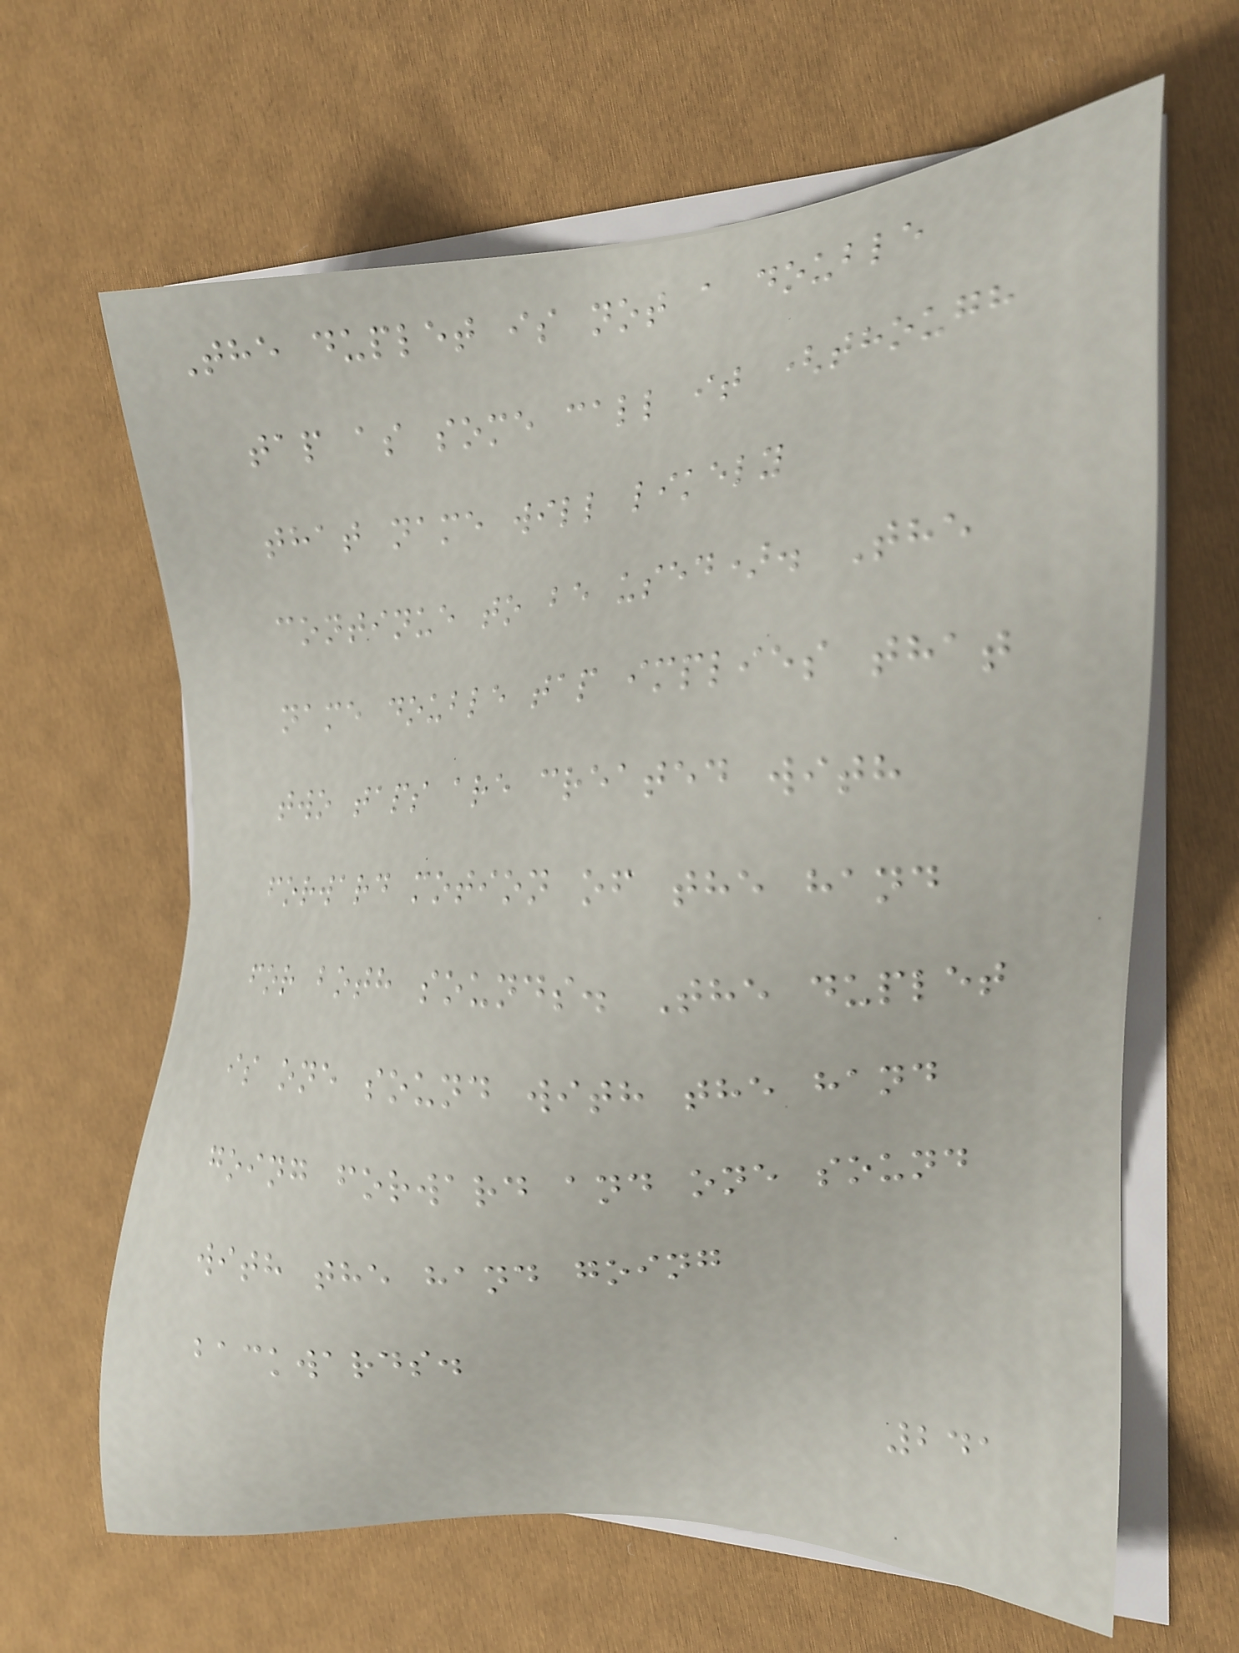The duplet is not a double
tap as some call it (though
that name will likely
continue to be used). The
name double tap implies that
two taps are created with
forward motion of the hand
for both sounds. The duplet
is one sound with the hand
going forward and one sound
with the hand going
backwards.
241
